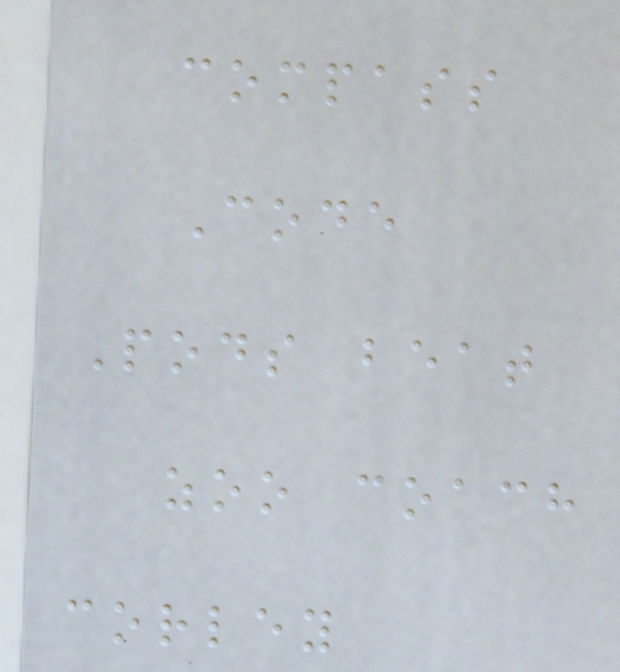compass
Code
Pods beat
zoo coach
corley
